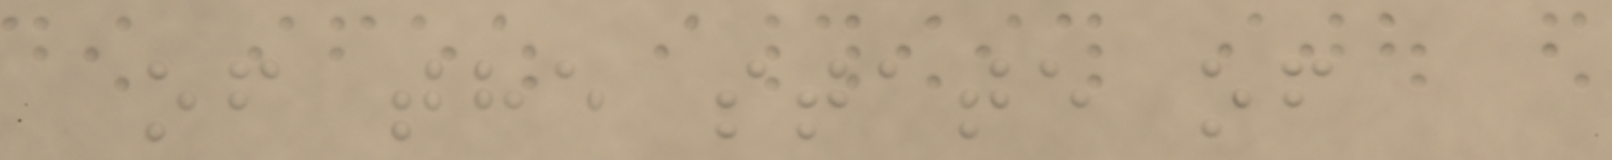of the state of
